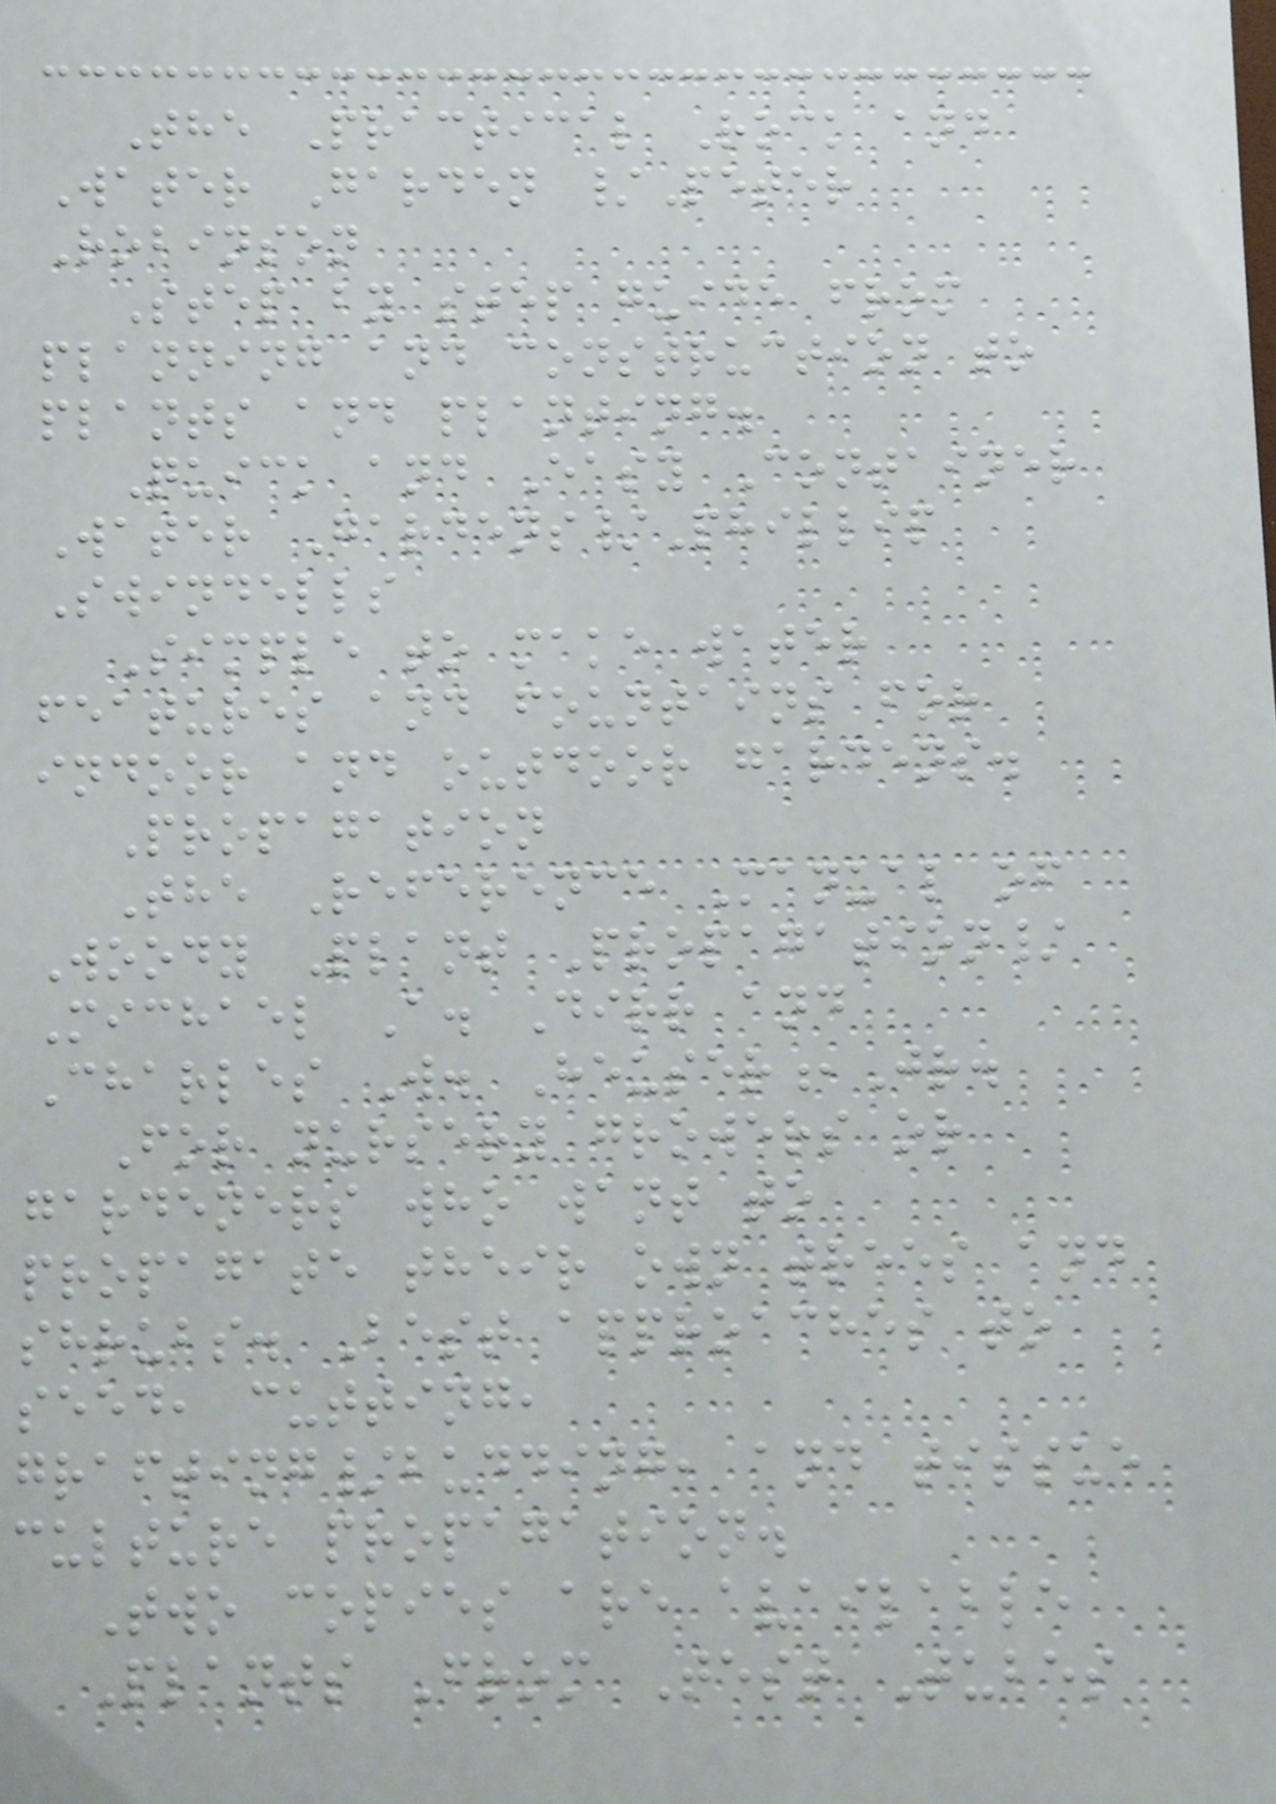The Practical Rock and
Water Garden /Peter
Robinson
Step by step guide from
planning and construction to
plants and planting.
Quick and Easy Container
Water Gardens/Phillip
Swindells
Simple to make water
features and fountains for
indoor and outdoor gardens.
Propagation
The Reference Manual of
Woody Plant Propagation/
Michael A. Dirr and
Charles W. Heuser,Jr.
For nursery growers or
gardeners who want to
propagate their own trees and
shrubs. Best approaches to
seed, cutting,
grafting/budding, and tissue
culture propagation.
Two copies are available
Plants From Test Tubes
